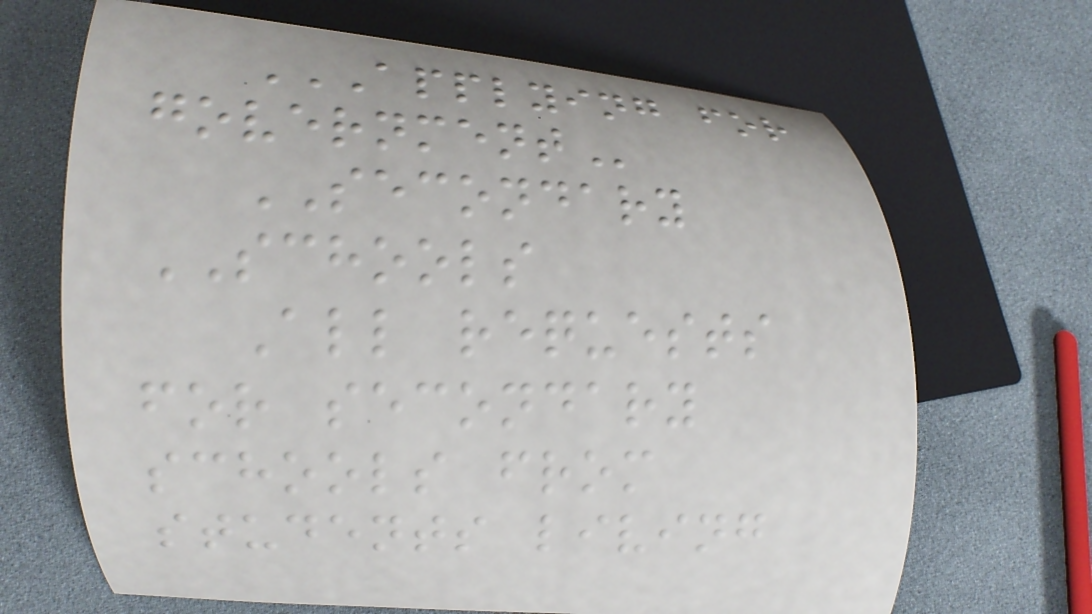APPLYING FOR
GOVERNMENT
SECONDARY
SCHOOLS
All requests
for secondary
schools from
students living
